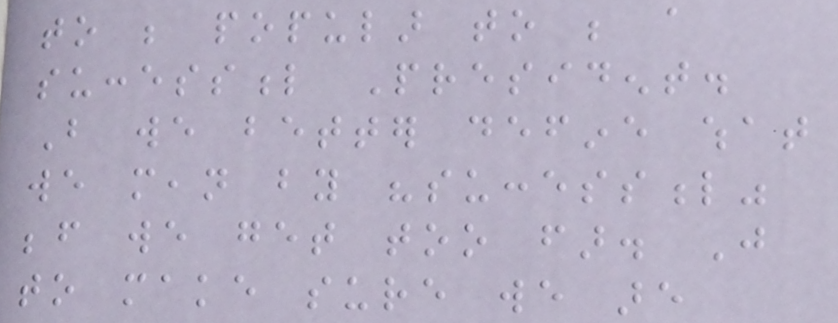to be popular to be a
successful President.
But we better define what
we mean by "successful"
before we get too far. Just
to make sure we are
